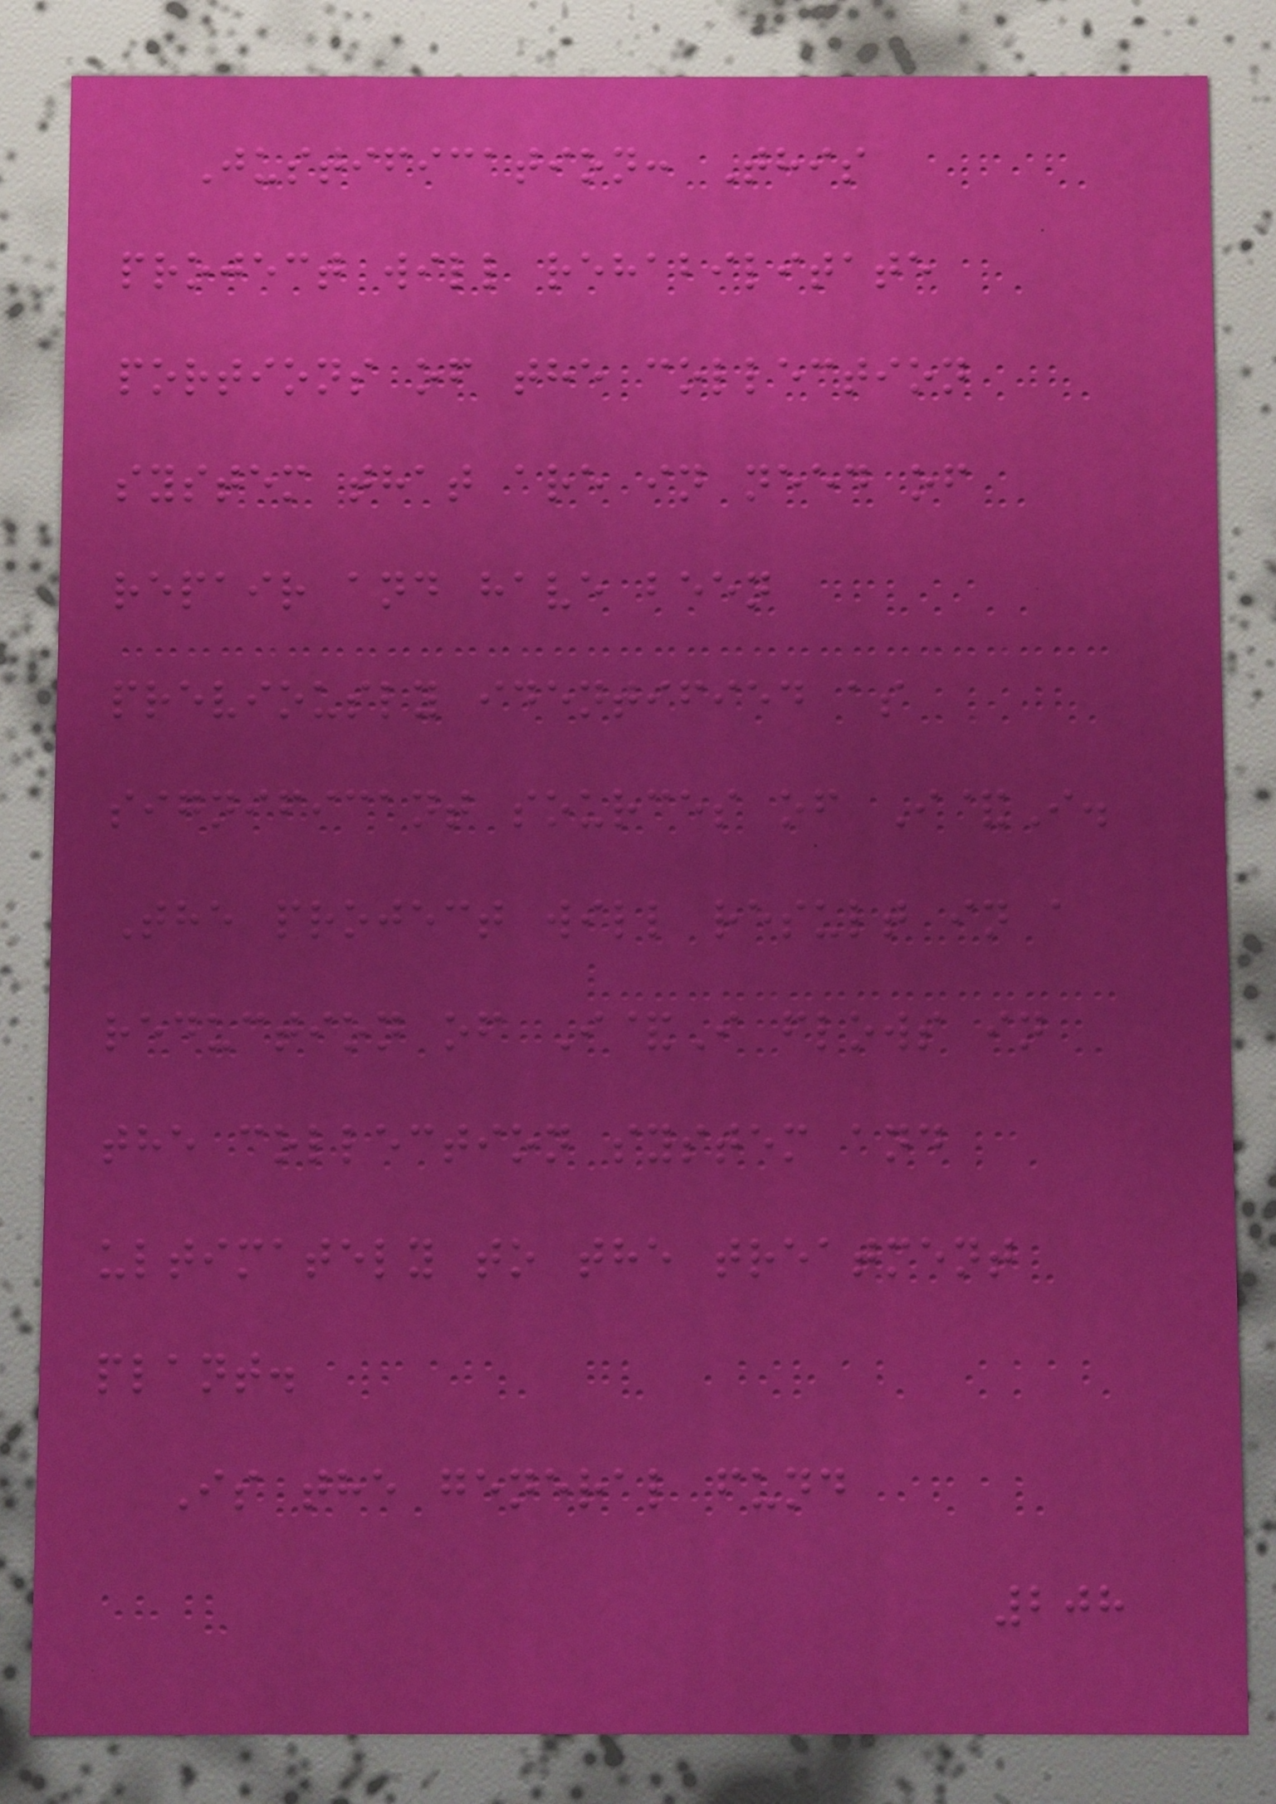Justification: This
project will rehabilitate
portions of the collection
system that are in need of
repair and have been
previously identified as
significant sources of I&I.
The project will result in a
reduction of I&I flows in
the collection system and
ultimately to the treatment
plant.
Is the general fund
208
